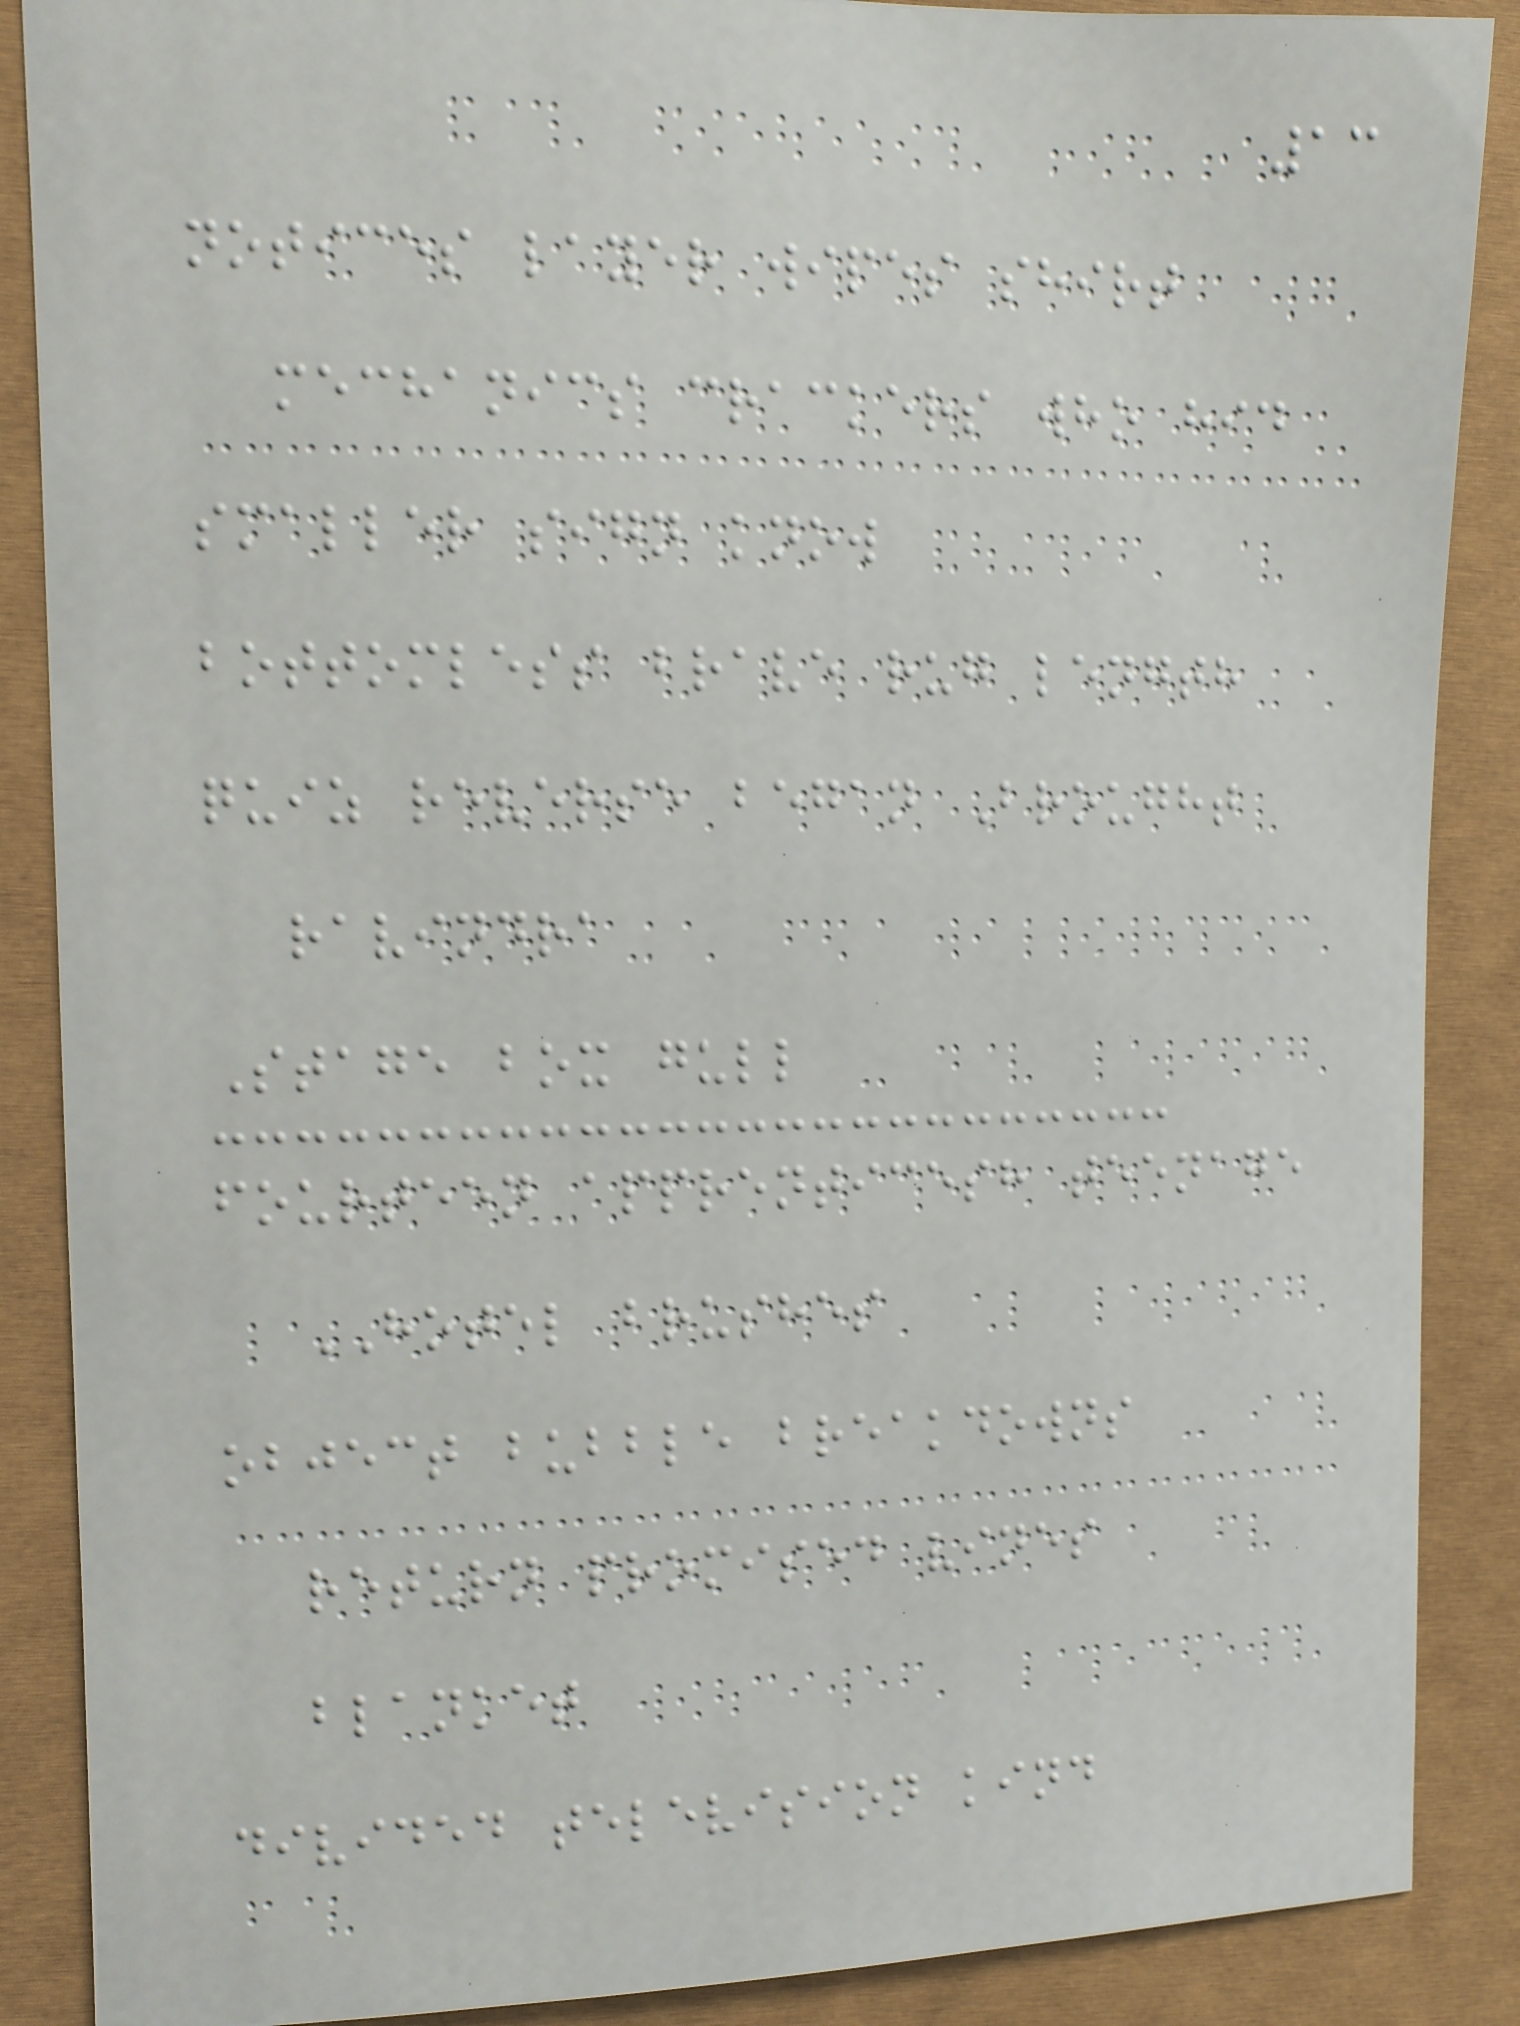13
notices layer wipes shirt
mechanics crackers who hid
smaller sign know
bottomless brave rug length
quiz reverse began Brought
ravindra
Stage box gull
fourteen apprenticesh teenage
HOTEL brushes
object bubble breakdowns
return promised vines
blanket
divided television kind
